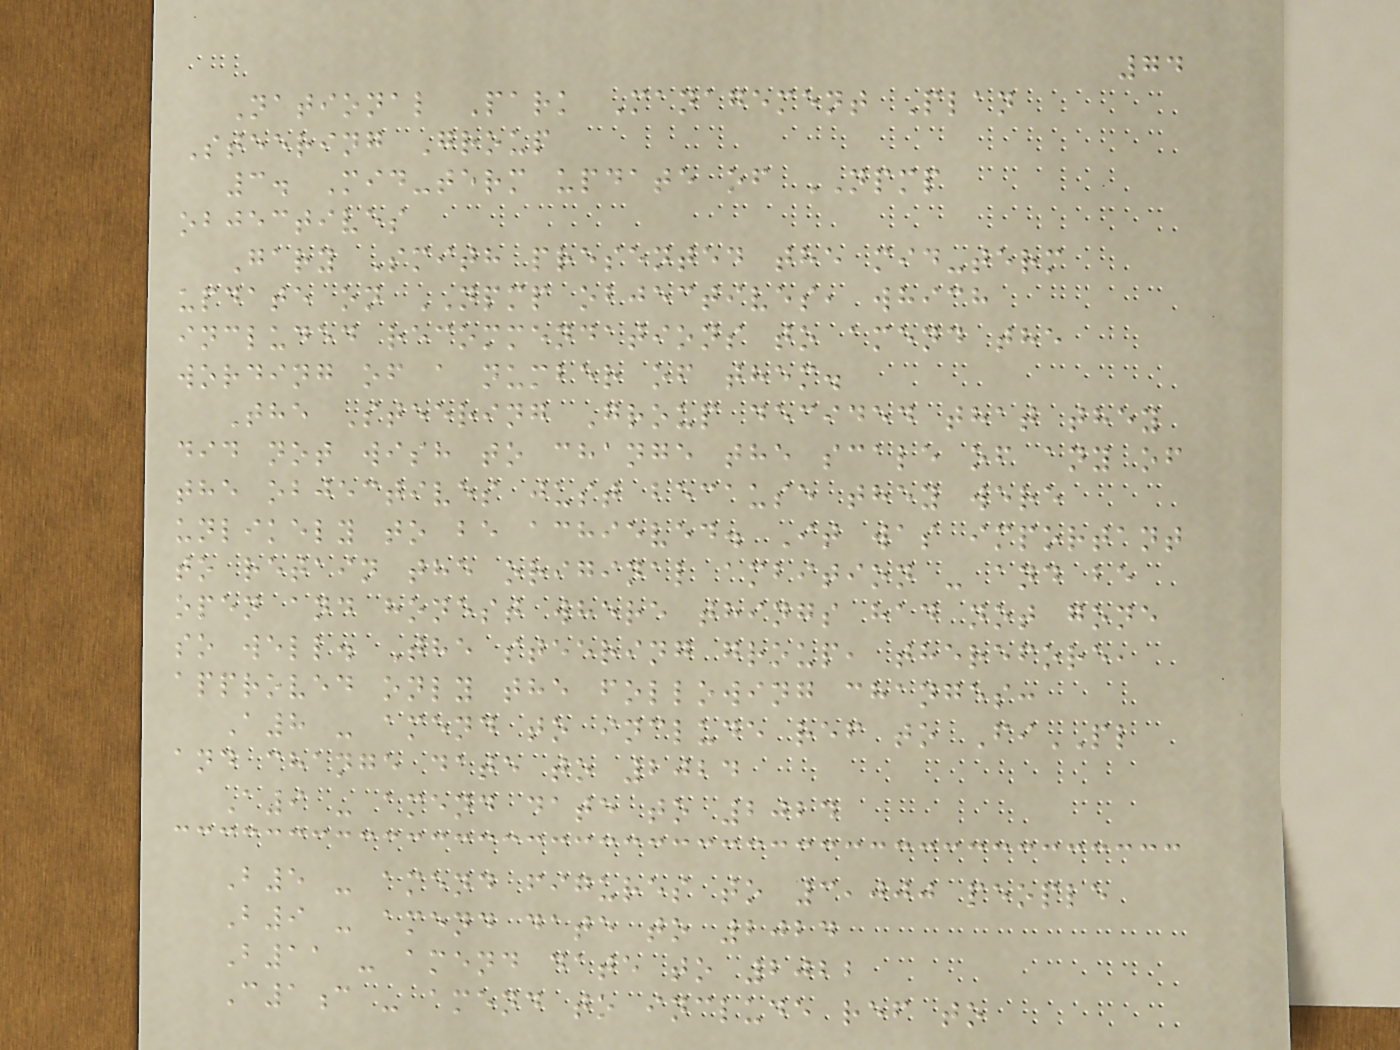74
National Park Management Plan
Steering Group
3. Mid-term update of NPMP
objectives
Gary Smith presented the mid-term
update on NPMP objectives, which
included recommendations to amend the
wording of a number of them.
The Steering Group decided that they
did not wish to change the scale of any of
the objectives just because they were
unlikely to be achieved. It was important
to retain the original ambition - and be
open and honest where things had not gone
so well. The steering group, therefore,
approved only the following changes:
A8 - amend to include ref to FiPL
and change date to 2024
A9 - amend date to 2024
B5 - amend figures to 3,000 people
B9 - amend date to 2024
B11 - amend date to 2022
C1c - amend to include ref to
